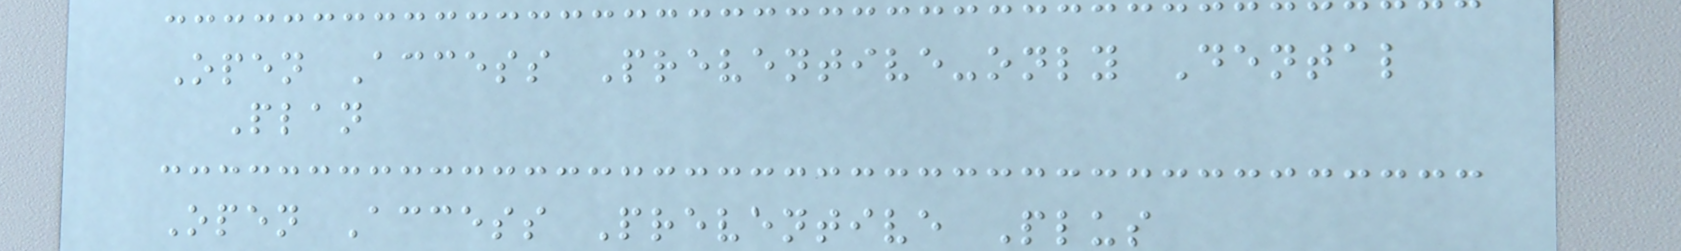Open Access Preventive-only Dental
Plan
Open Access Preventive Plus
